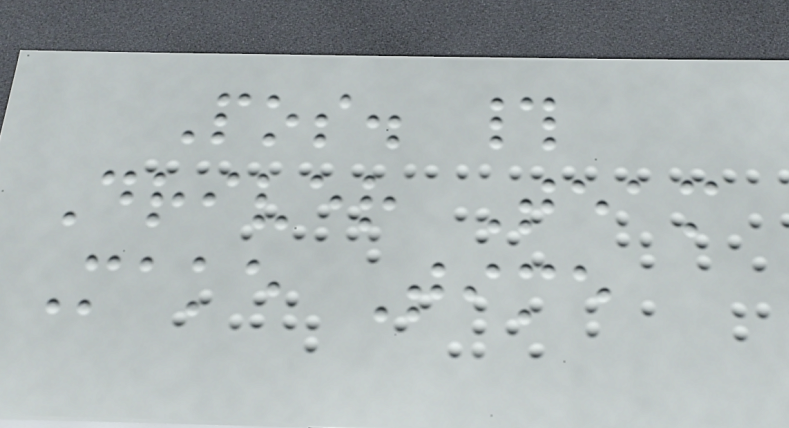Pos. #
Driver Team
Make Time
